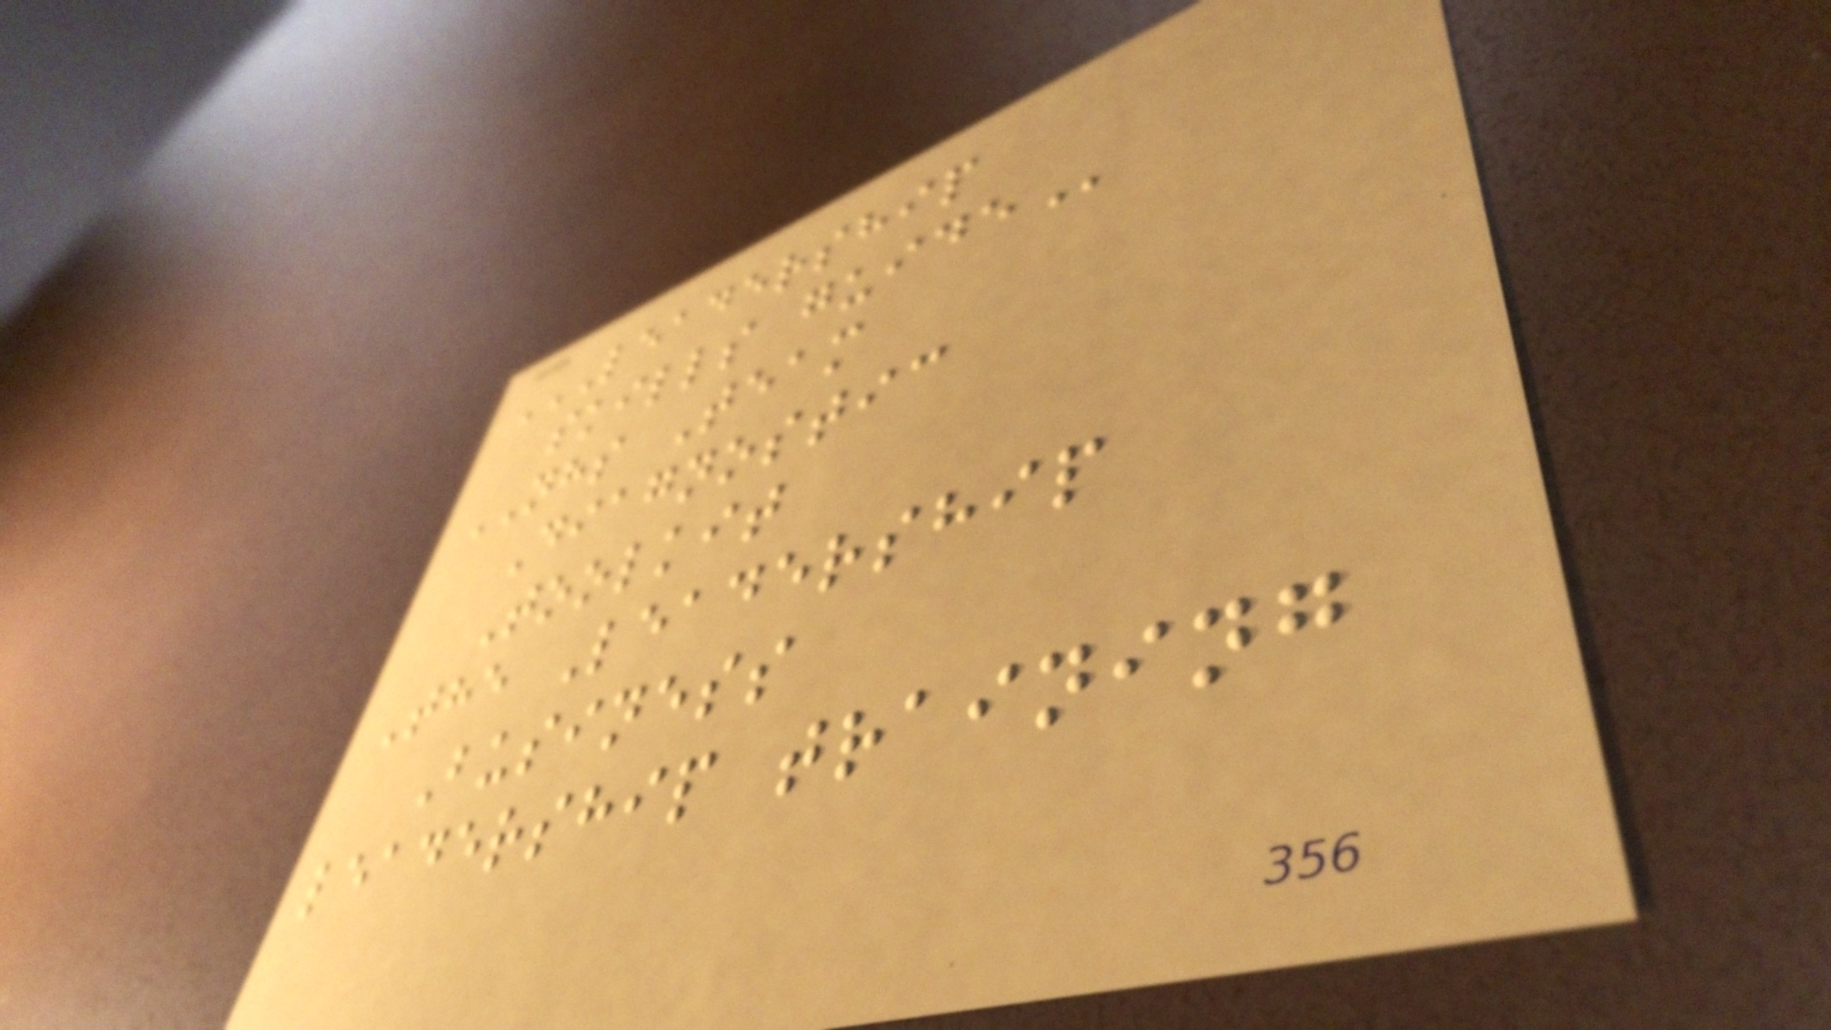LEADERSHIP
SKILLS GUIDE
NHS Team
Diagnostic
Toolkit
The Leadership
Business
leadership training
